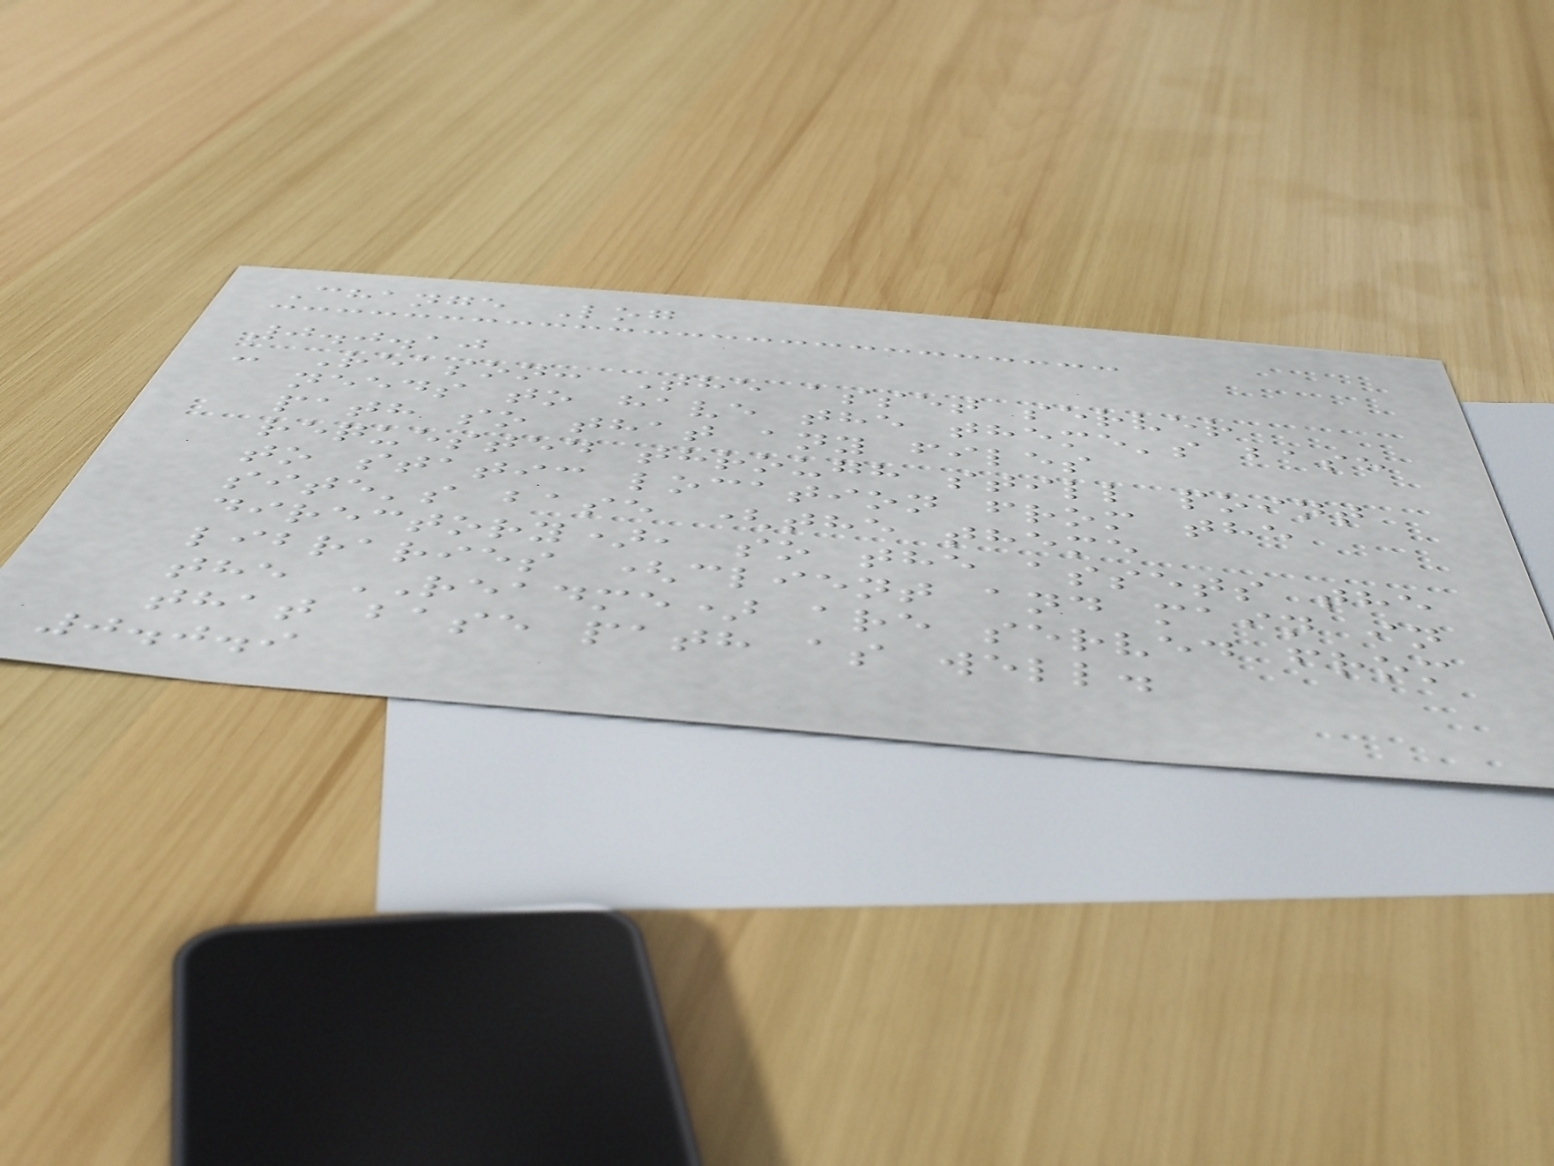Change Log
0.0.10
- Reason: The asset server
needs to have the theme's base
path so that any files
requested through still point
to static location from the
site's base (the theme
directory), so the assets the
libraries (client and main in
the README) are served from
that base path as well.
0.0.9
